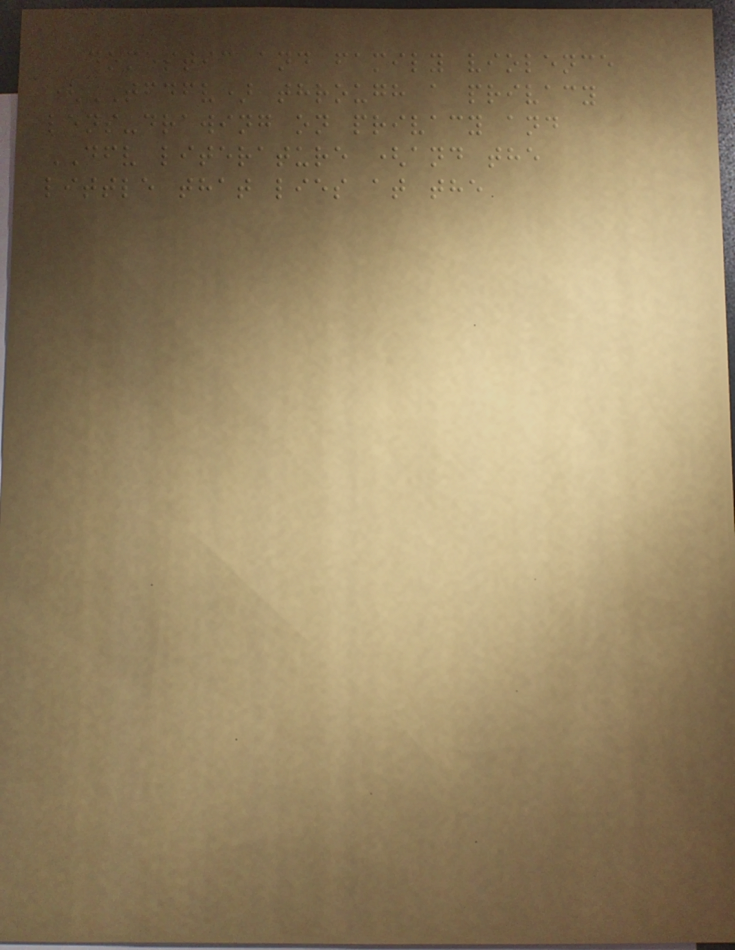domestic and family violence
(TFDFV) through a privacy
lens-drawing on privacy and
DFV literature (and the
little that lies at the
